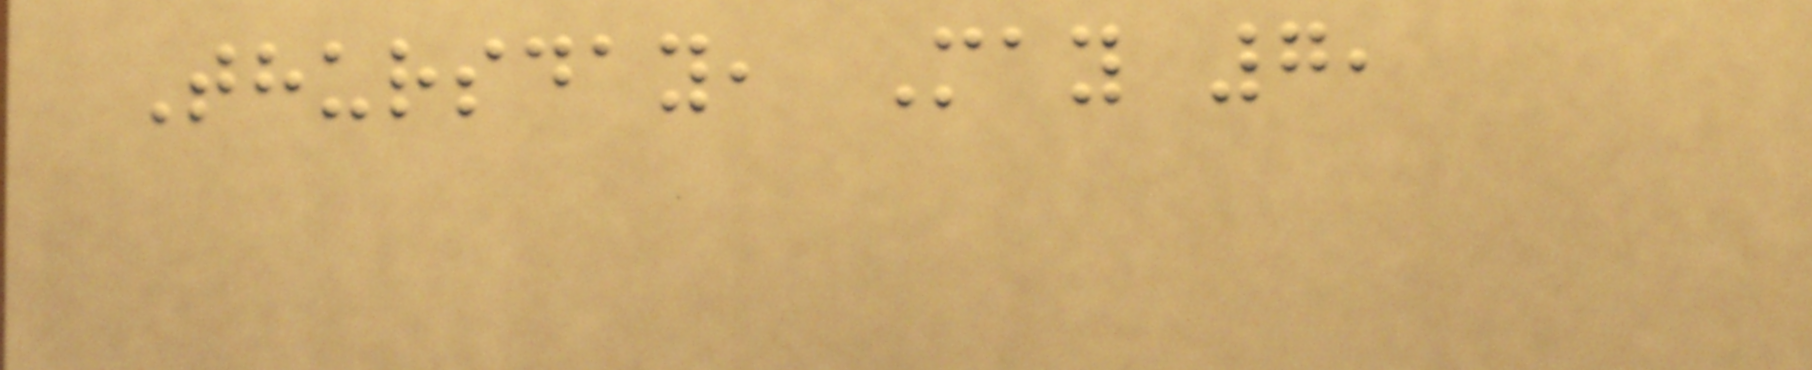Thursday, May 7,
